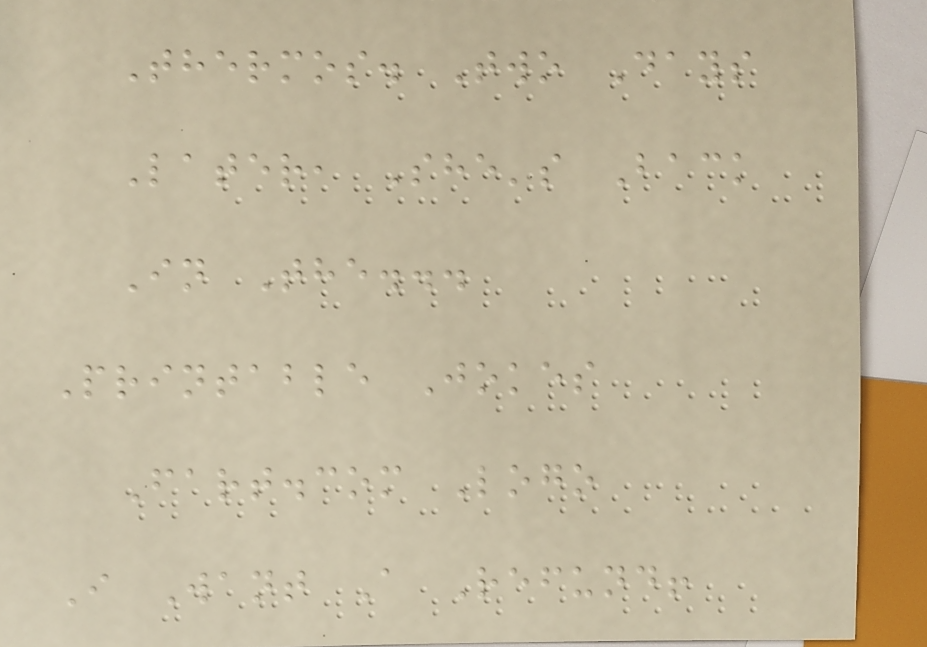Thermos. Two Days
Later, She's Back
In The...
Printable Jokes
Fart.com Logo
I Want A Refund!
